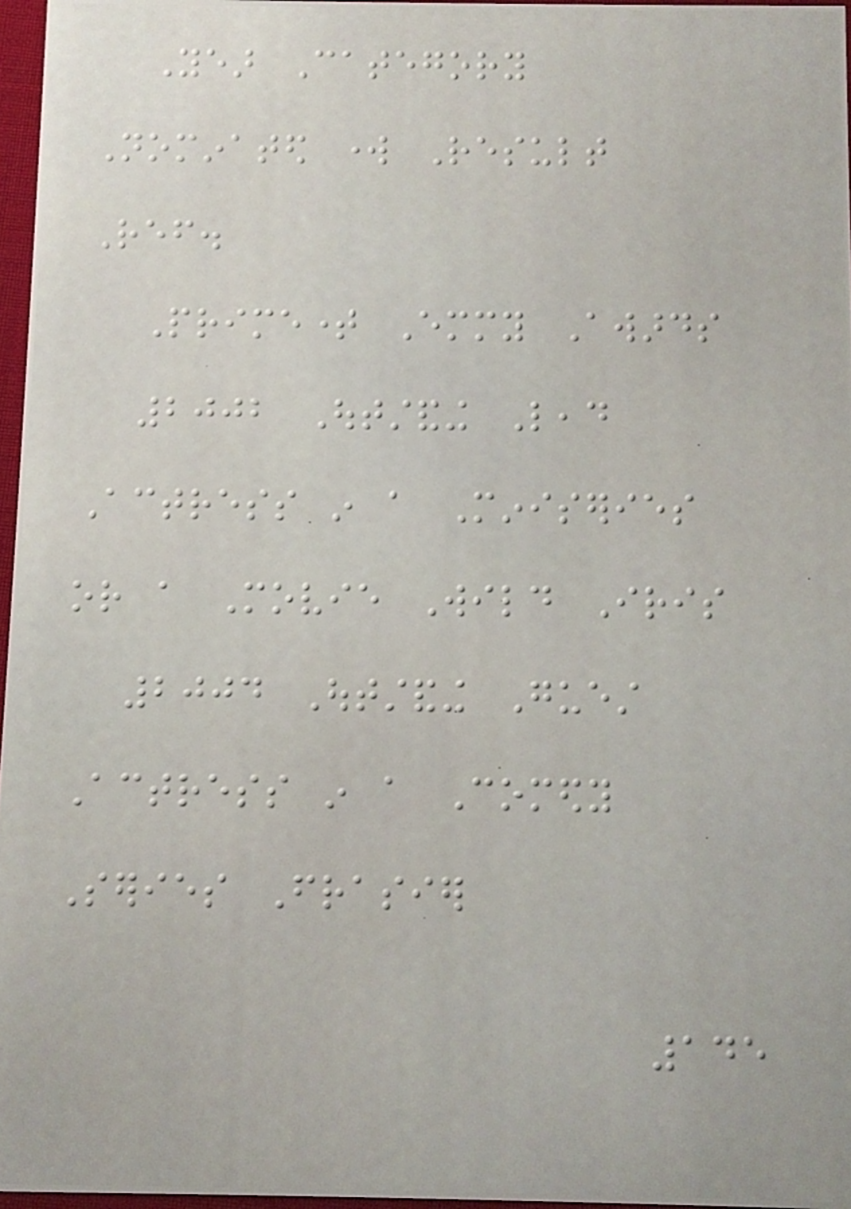Year Category
Nominated work Result
Ref.
Primetime Emmy Awards
2002 Outstanding Lead
Actress in a Miniseries
or a Movie Wild Iris
2004 Outstanding Guest
Actress in a Comedy
Series Frasier
145
